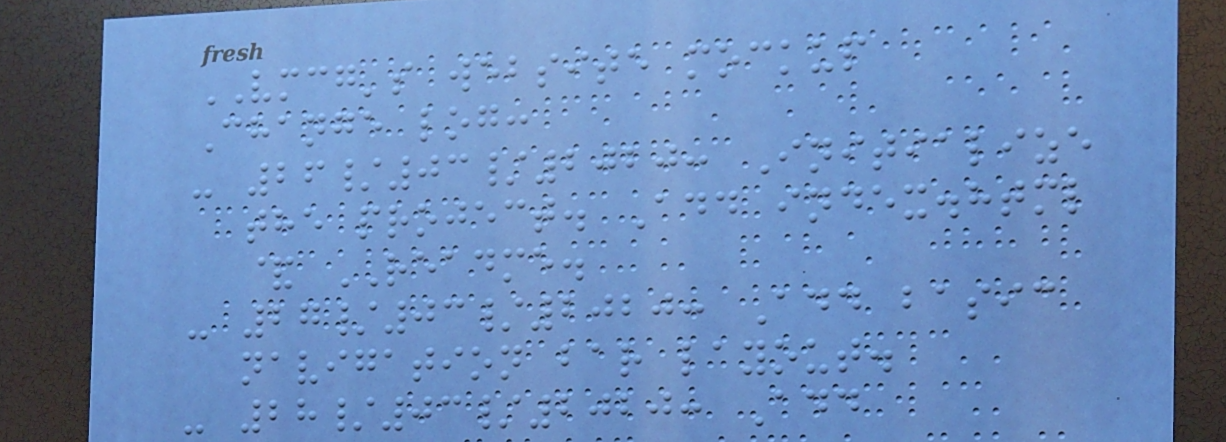VMCG's website mockup
Change log:
- 26/03/2020: Initialize
the project. Add index.html
& README.
- 27/03/2020: Add basic
navigation bar layout.
- 28/03/2020: Add
